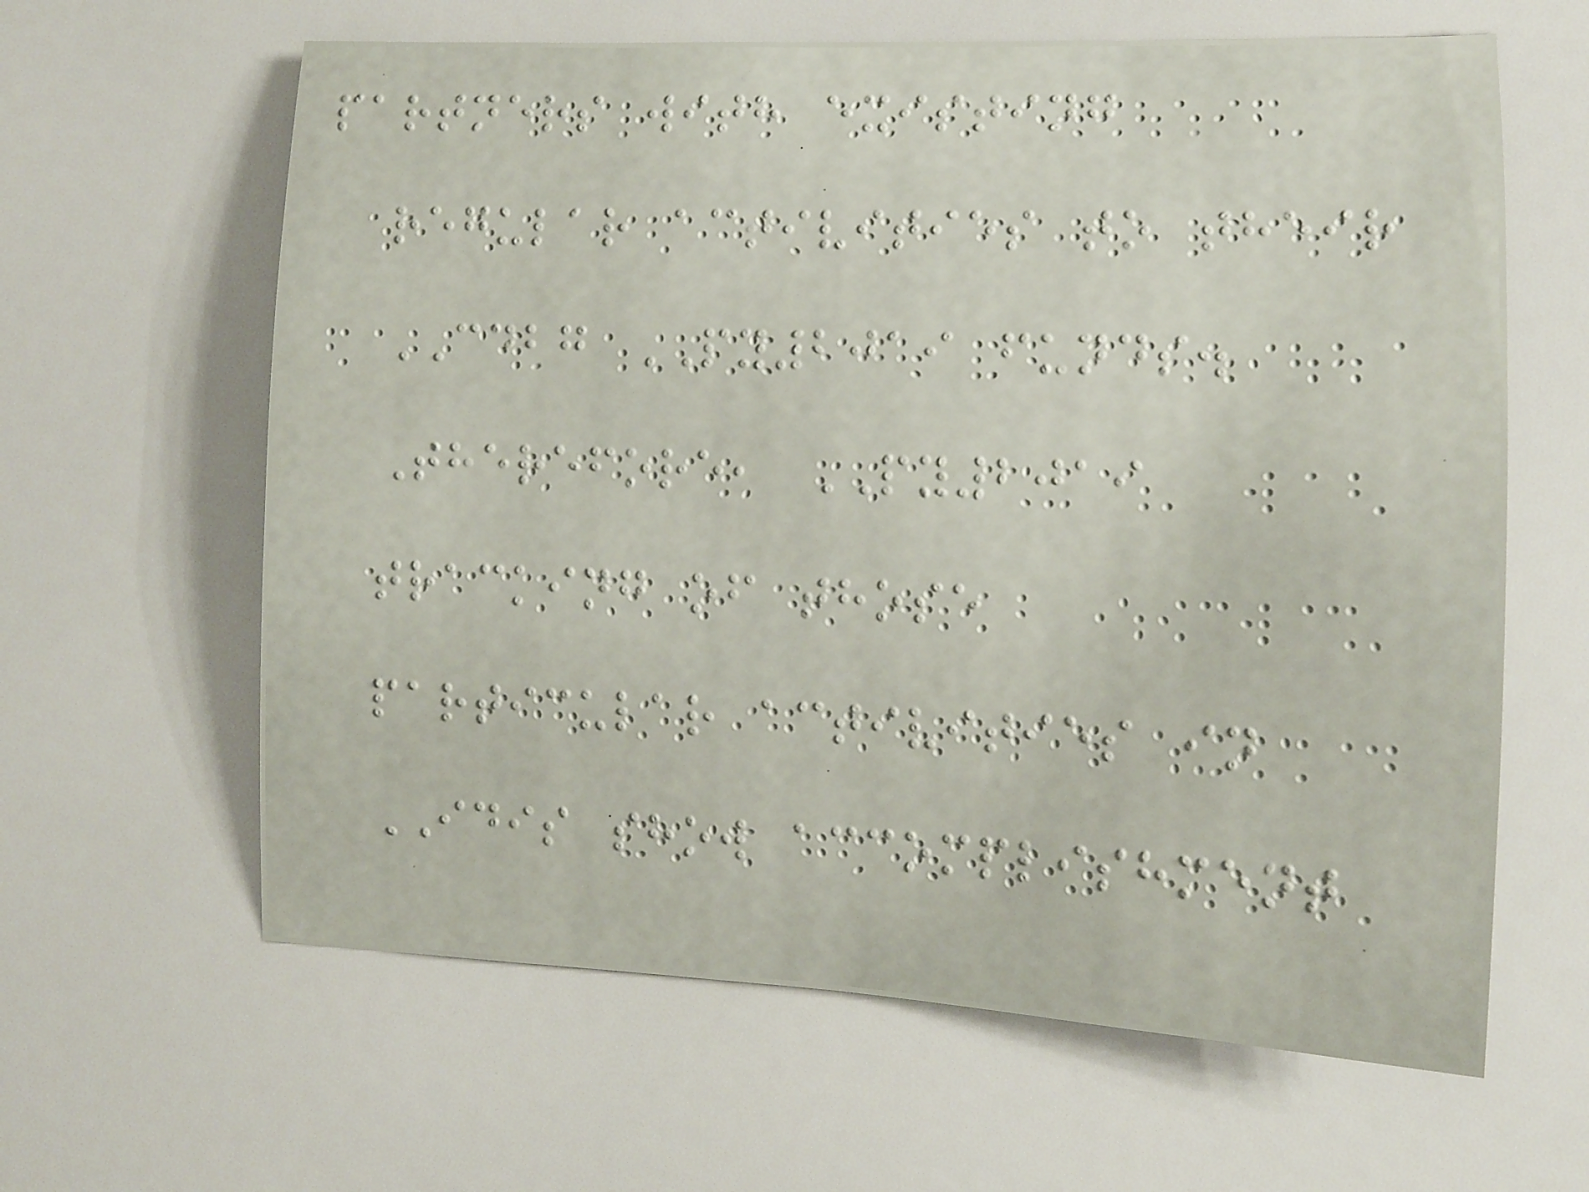partners with existing
regular activities to their
CDBG PY2019 funds.
Therefore, PY2019
tracking of those
particular activities in
IDIS show accomplishment
